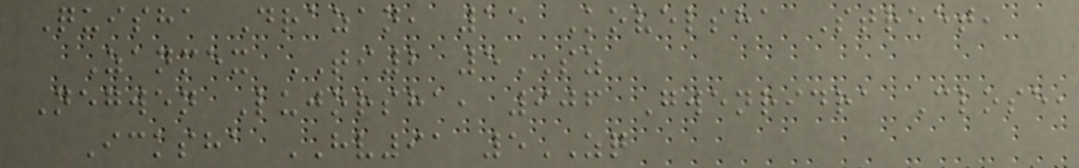Quisha Drazan, 15 Kovelsha Street,
Zanmex TI2 5SZ
Negwen Lujorsha, 906 Gwenridra Close,
Icksha HV91 5ZQ
